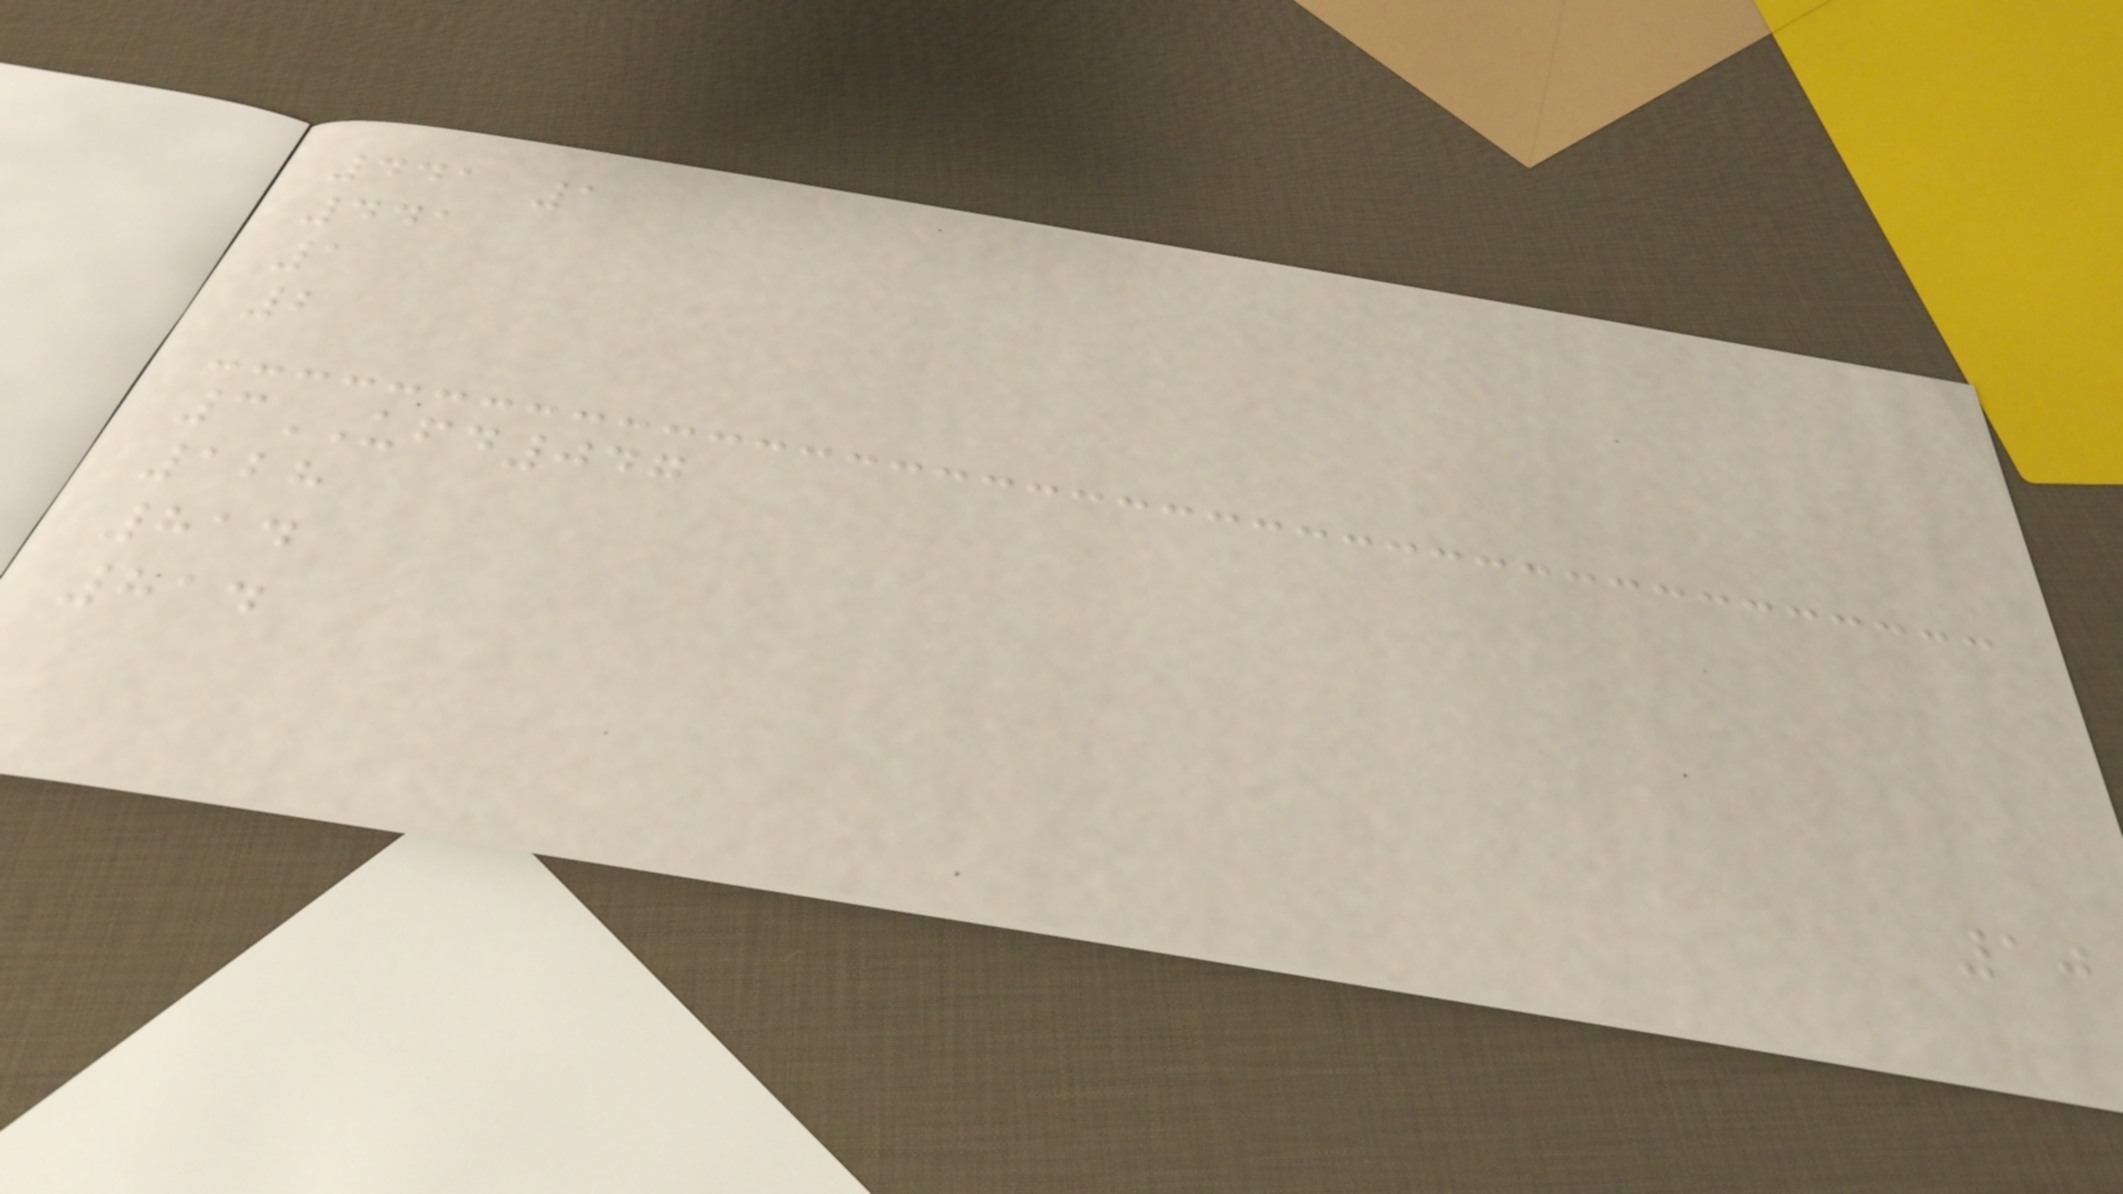441 1
441
1
2
3UFD047
128
814
814
10
